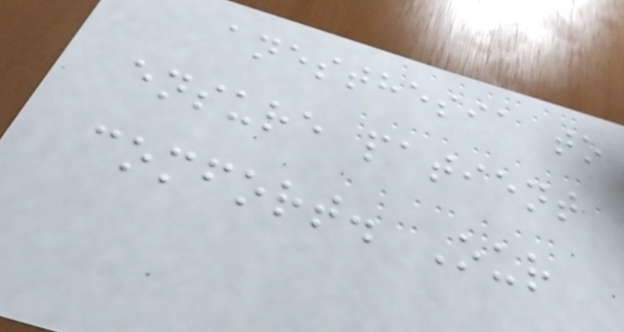anesthesia to
ensure patient
comfort. Our
